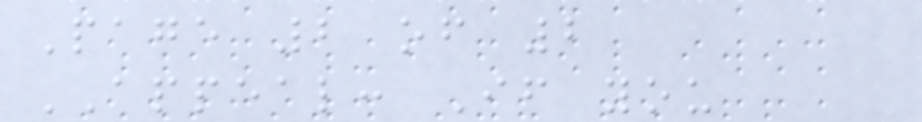Page 2 of 2
APPEAL: If you
